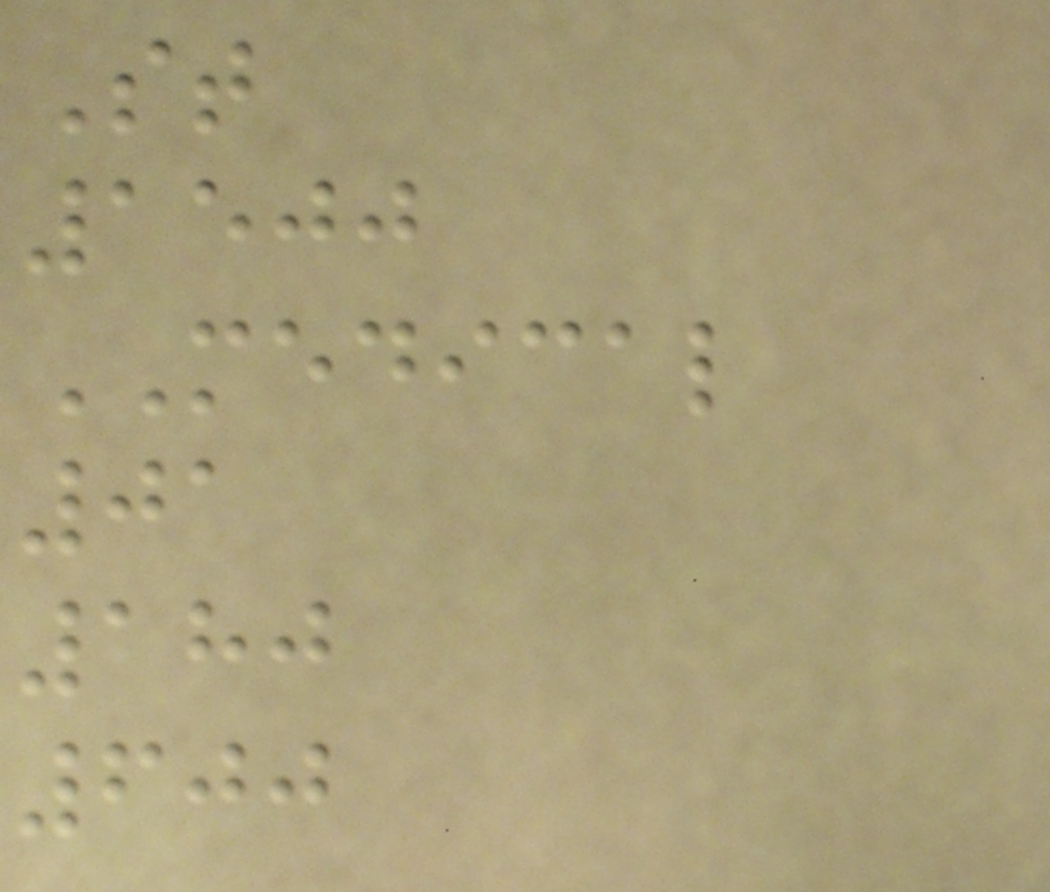St
1500
MEDICAL
01
180
600
